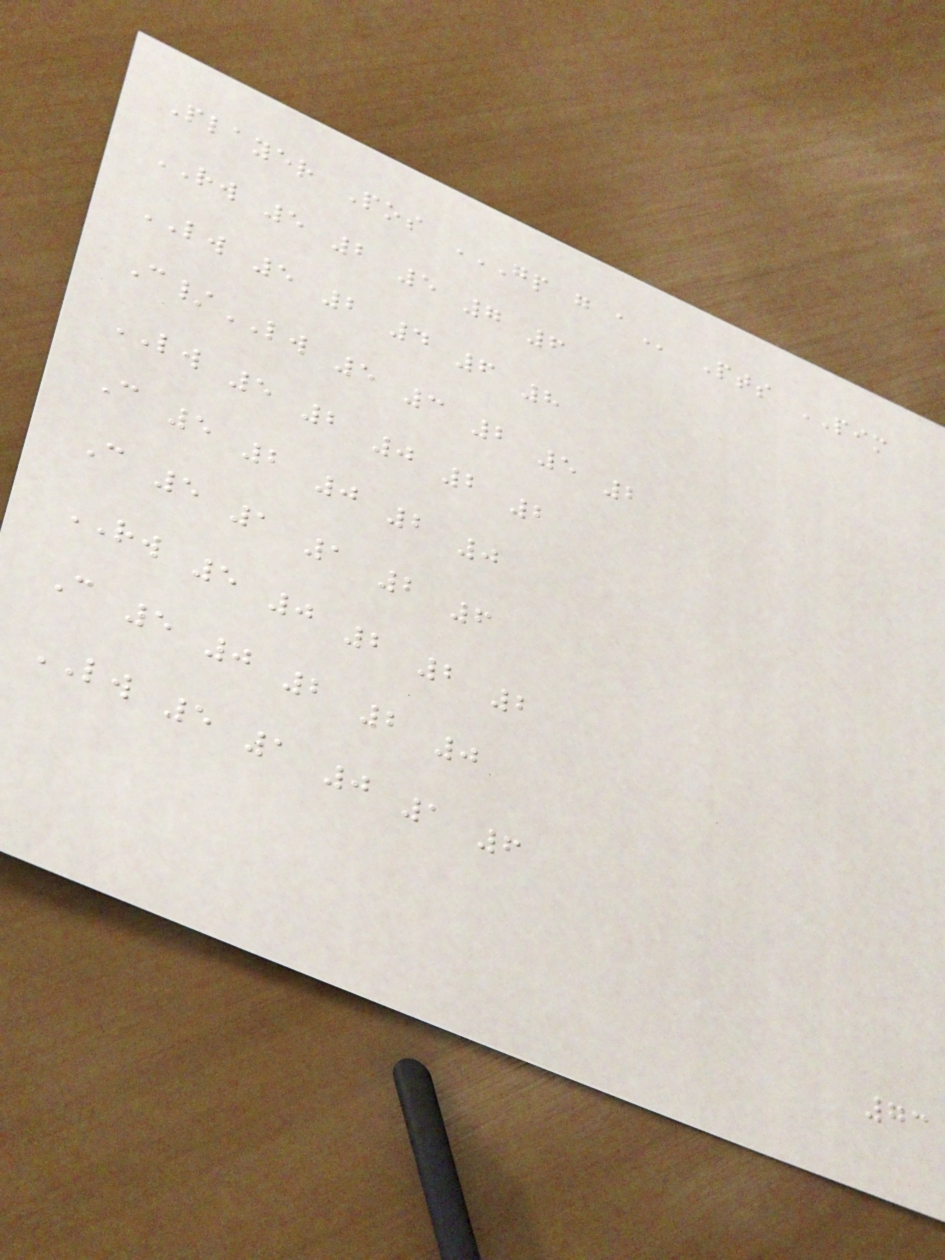Player Pos GP G A Pts PIM
RW 5 2 5 7 6
LW 5 2 4 6 8
C/LW 5 3 2 5 2
LW 5 2 0 2 2
C 5 2 0 2 0
C 5 1 1 2 6
RW 5 0 2 2 2
C 5 0 2 2 0
LW 5 1 0 1 6
73
